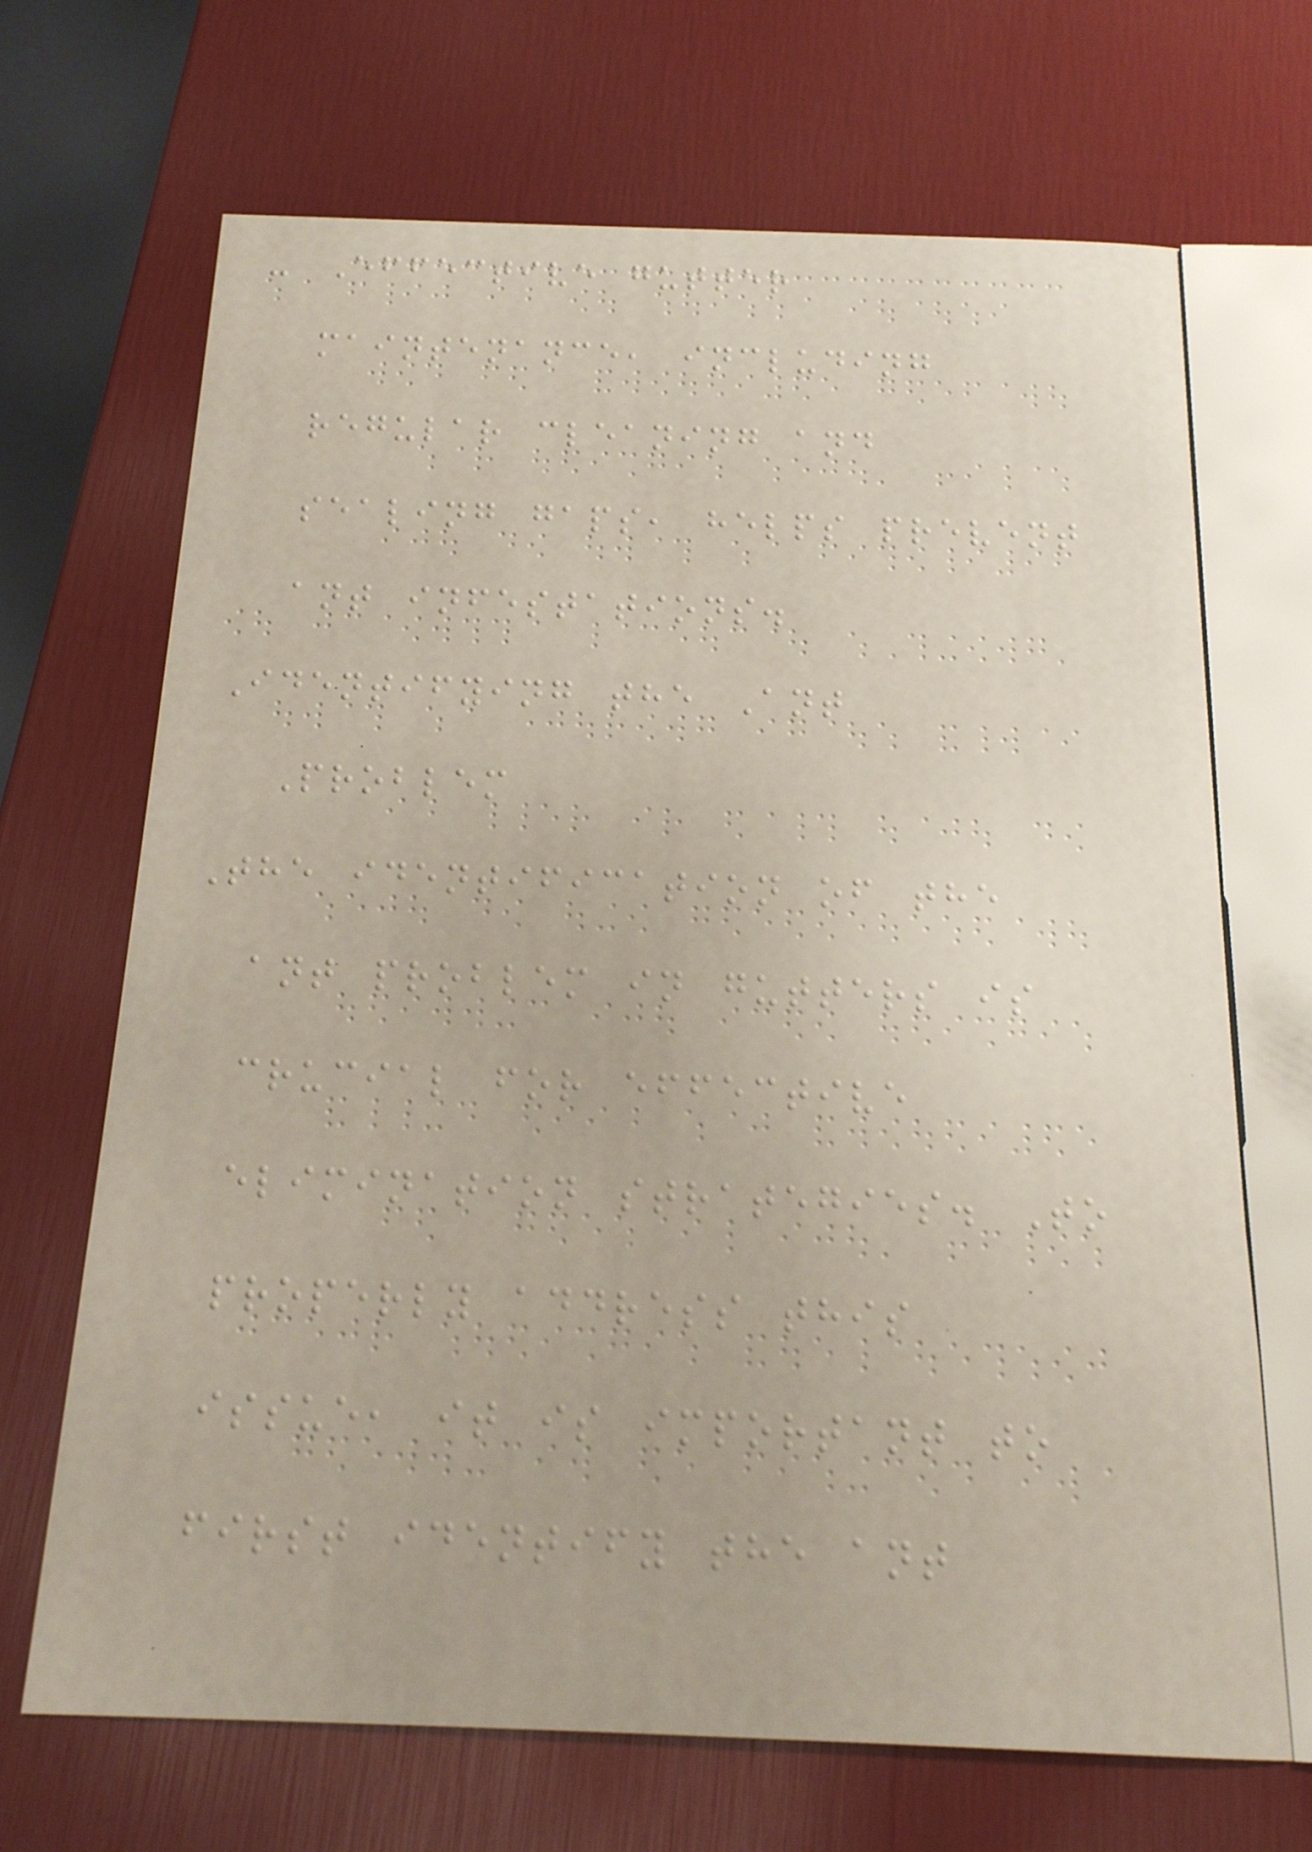- Effective gutter
maintenance, including
regular cleaning and
sealing gaps, helps prevent
ant infestations.
Identifying the Ant
Problem
The identification of the
ant problem in gutters is
crucial for effective
elimination strategies. To
properly address this
issue, it is important to
first identify the ant
